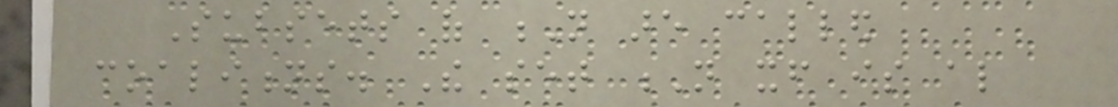Subsets of N are called
coalitions. The set N itself is also
